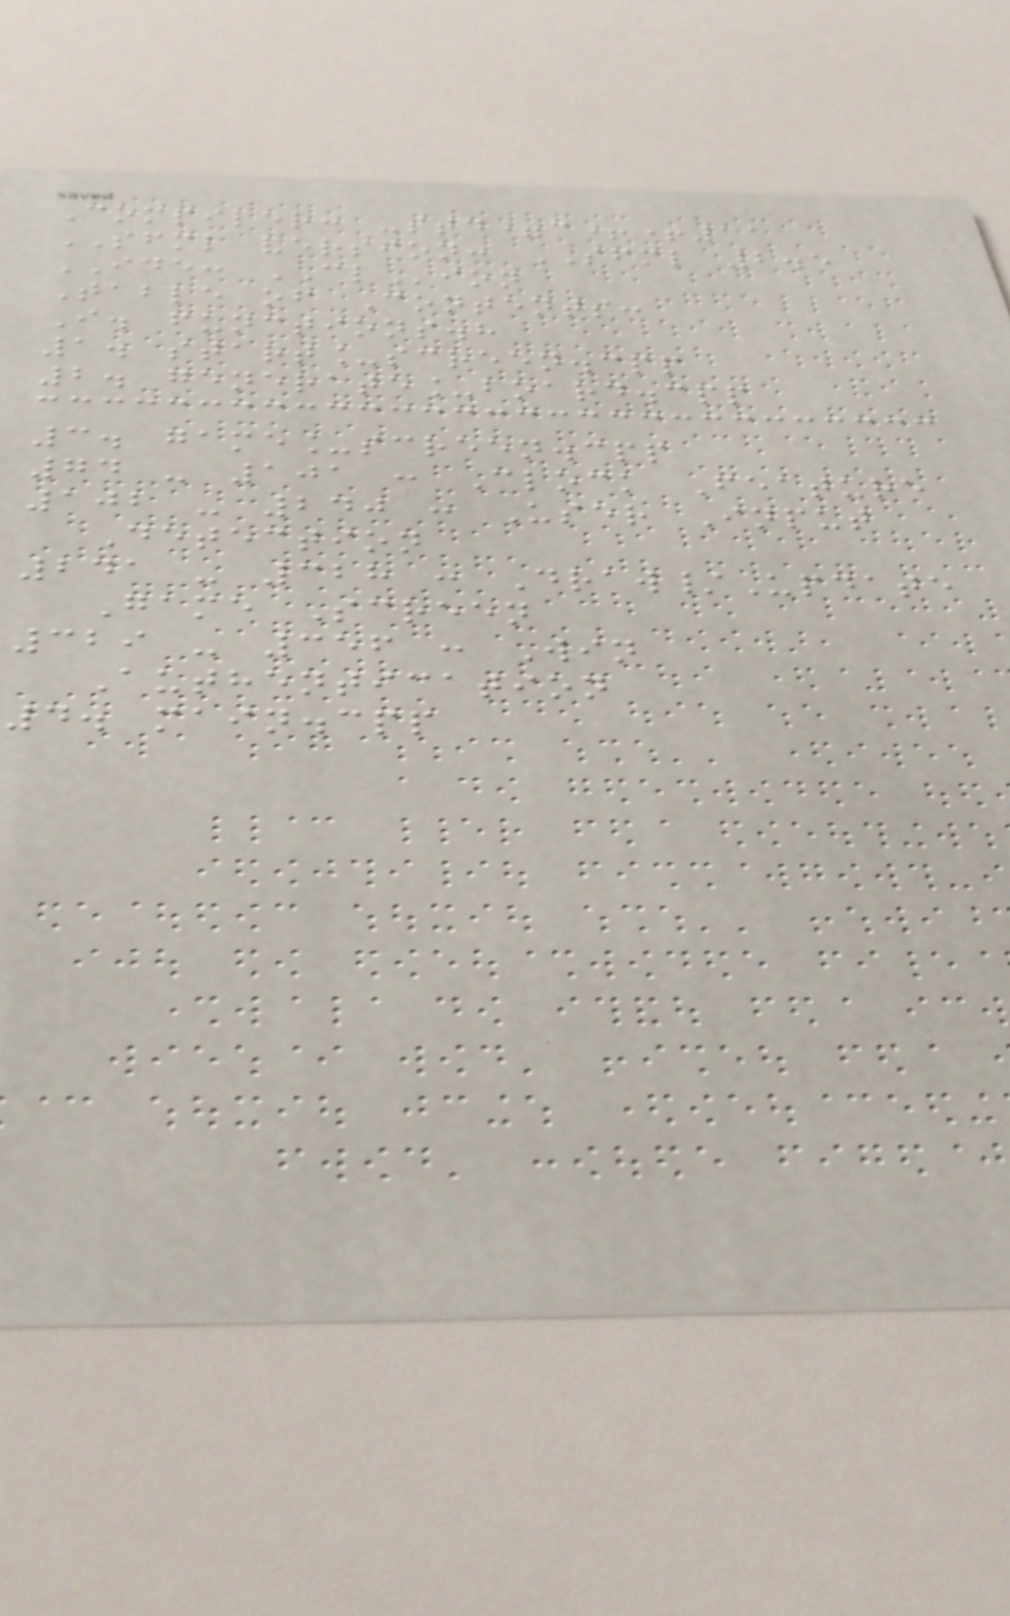Compiler: -std=c++11
SFML version: SFML 2.5
IDE: CLion
Table of Contents:
I. functions.h
1. start_screen.cpp
2. generate_board.cpp
3. game_screen.cpp
74 - 101 : Clock Feature
102 - 240 : User Input
Detection
241 - 328 : Draw/Update
Game Screen
329 - 356 : Win
Authentication
4. main.cpp
